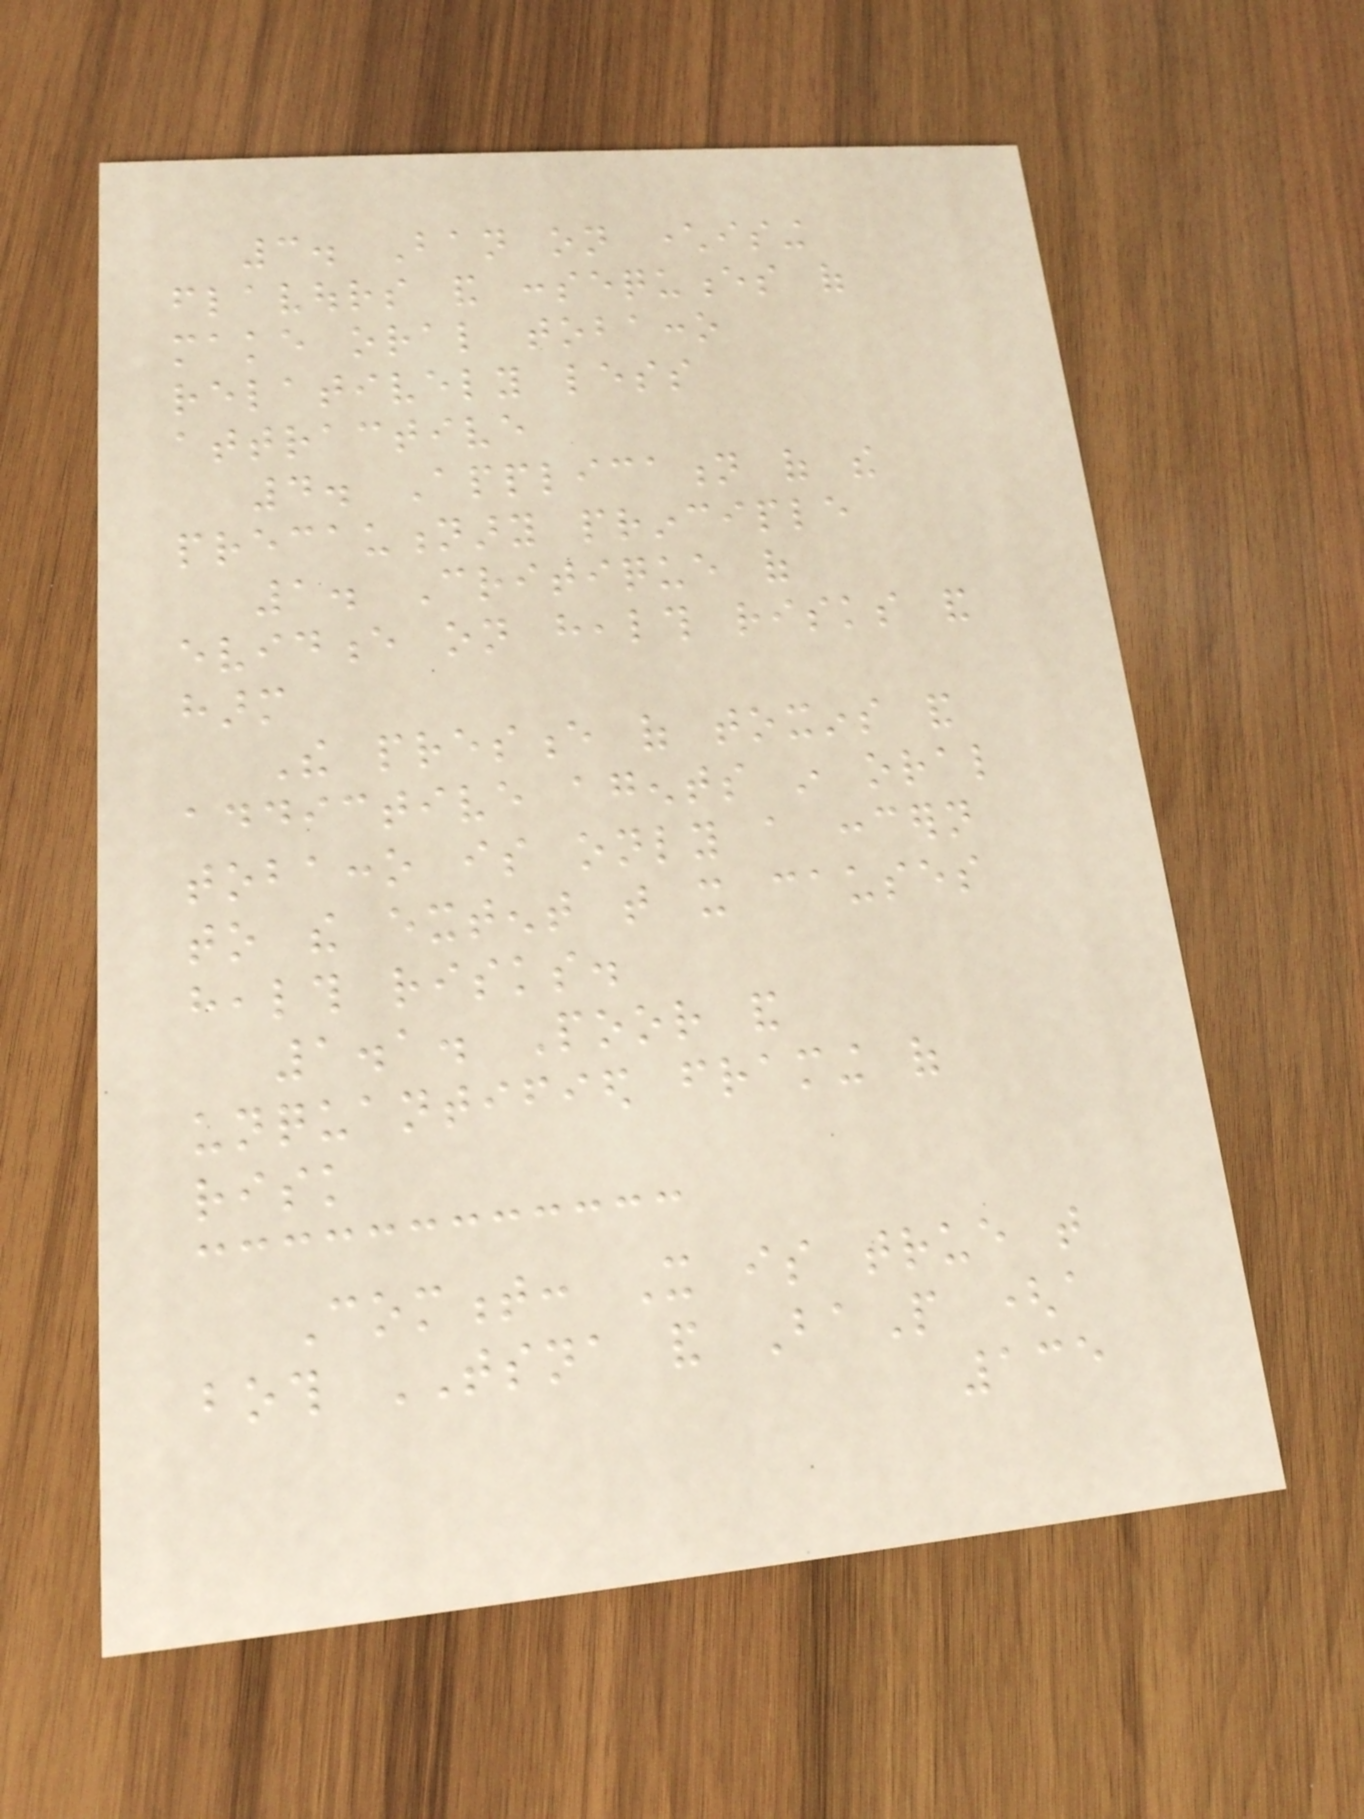3. Ban on characterising
flavours and consequences of
make oral tobacco
relatively less
attractive
4. Application of the
precautionary principle
1. Critique of
evidence on health risks and
harm
The presence of toxins and
addictive agents in oral
tobacco is only a concern
to the extent that it causes
health risks.
1.1. Poor and
unquantified framing of
risk
Comment: It is true that
both TSNA and BaP (a
135
